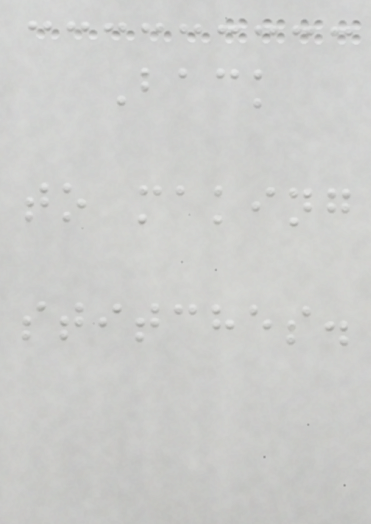Back
to making
stitches.
